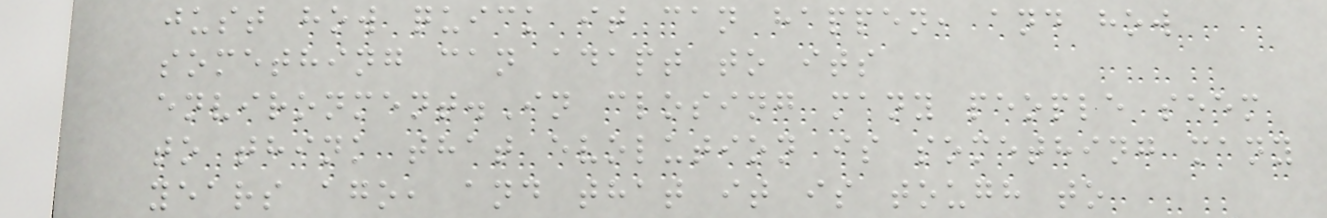just how quick it can happen, and how
something can adapt to its
environment.In closing many people seem
to think that evolution is something many
years ago, and that it is tough to
